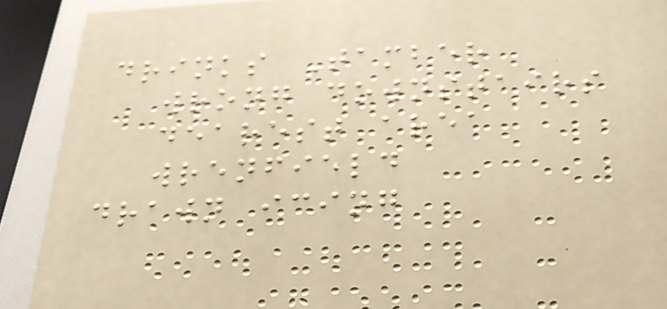drinks Tamber
wrong downstairs
dearest area
wrenfield
drawn icing
